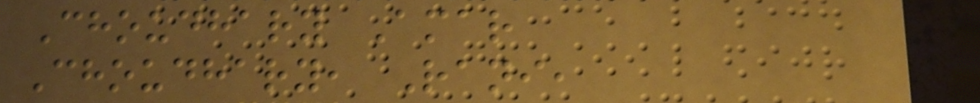Choudhary Amar
Choudhary, Rani,
